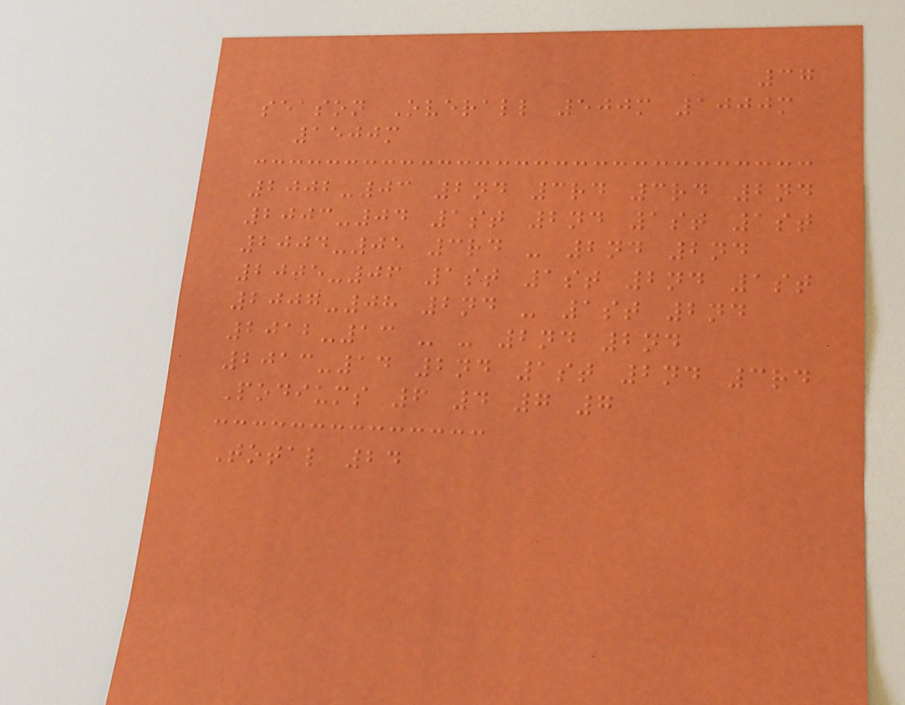37
season Overall 500m 1000m
1500m
2002-03 2nd 3rd 3rd 2nd
2003-04 1st 2nd 1st 1st
2004-05 3rd - 2nd 2nd
2005-06 1st 1st 2nd 1st
2007-08 2nd - 1st 2nd
2012-13 - - 2nd 2nd
2013-14 2nd 1st 2nd 3rd
Podiums 6 4 7 7
Total 24
